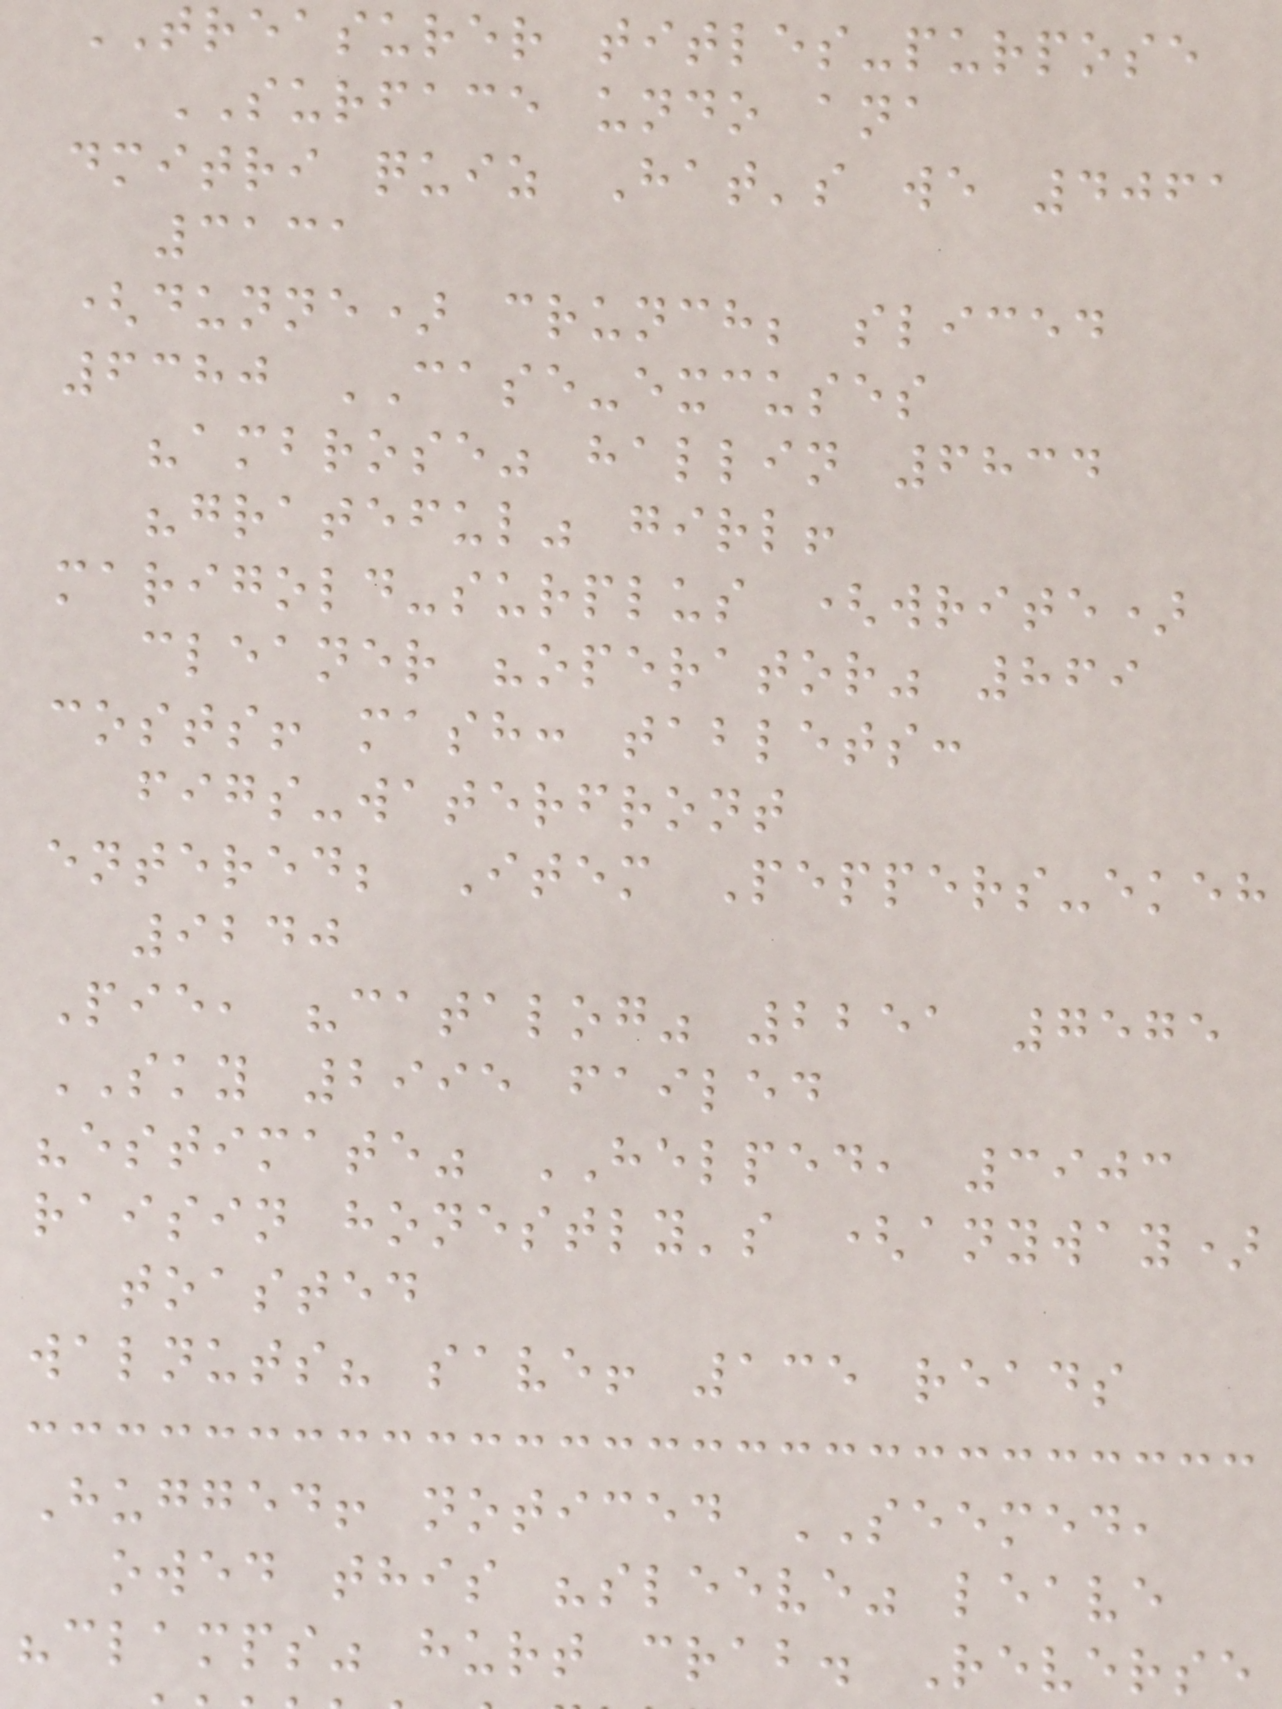TREASURER titles-purpose
SURFACE undo ana
dmitri quiz Hat's we 4061
3131
(dunne) crunch; sliced
6380 CASE-excuses
"ambrose" hallin 6834
"grateful" girl!
marigold-surplus (write)
cleaner "operator" 869
costs! mash: tablets:
figs-waterfront
entered; Item Peppers-ekeh
9240
Pie, "catalog" 2251 7575
SKY 2995 failed
"estimate" HELPED, 3903
raisin honestly's (anyway)
toasted
walnuts? save! 135 reads
Hugged! noticed SEEMED,
owed this "sleeve" leave
"clamps" hurt crab. Reverse
